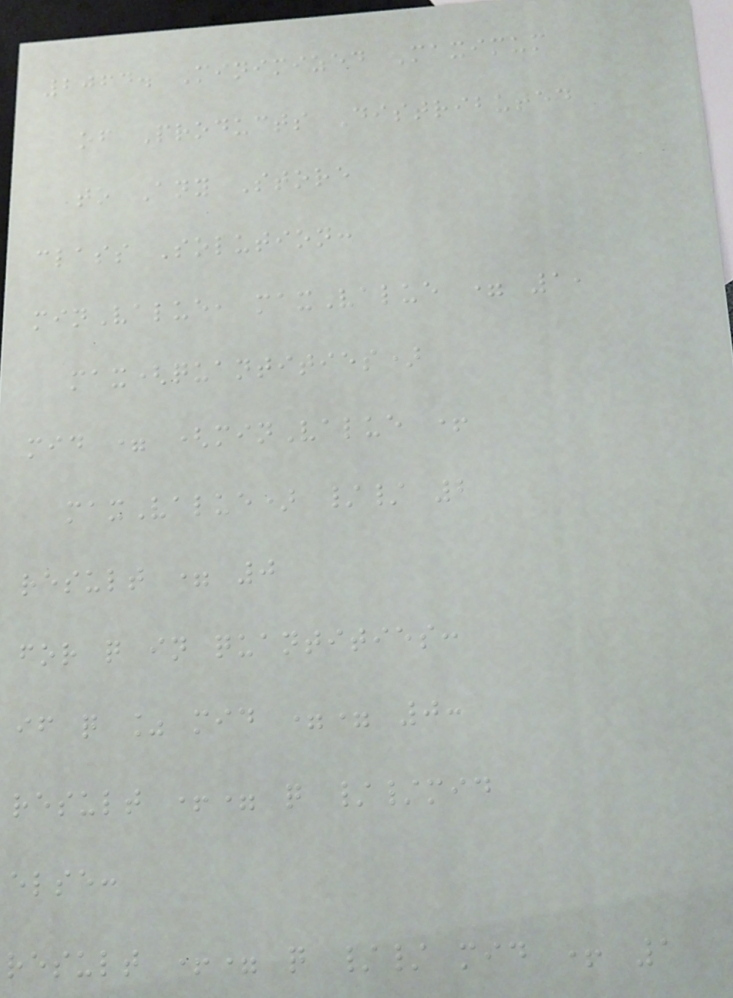2064. Minimized Maximum
of Products Distributed
to Any Store
class Solution:
minValue, maxValue = 1,
max(quantities)
mid = (minValue +
maxValue) // 2
result = 0
for q in quantities:
if q % mid == 0:
result += q //mid
else:
result += q // mid + 1
